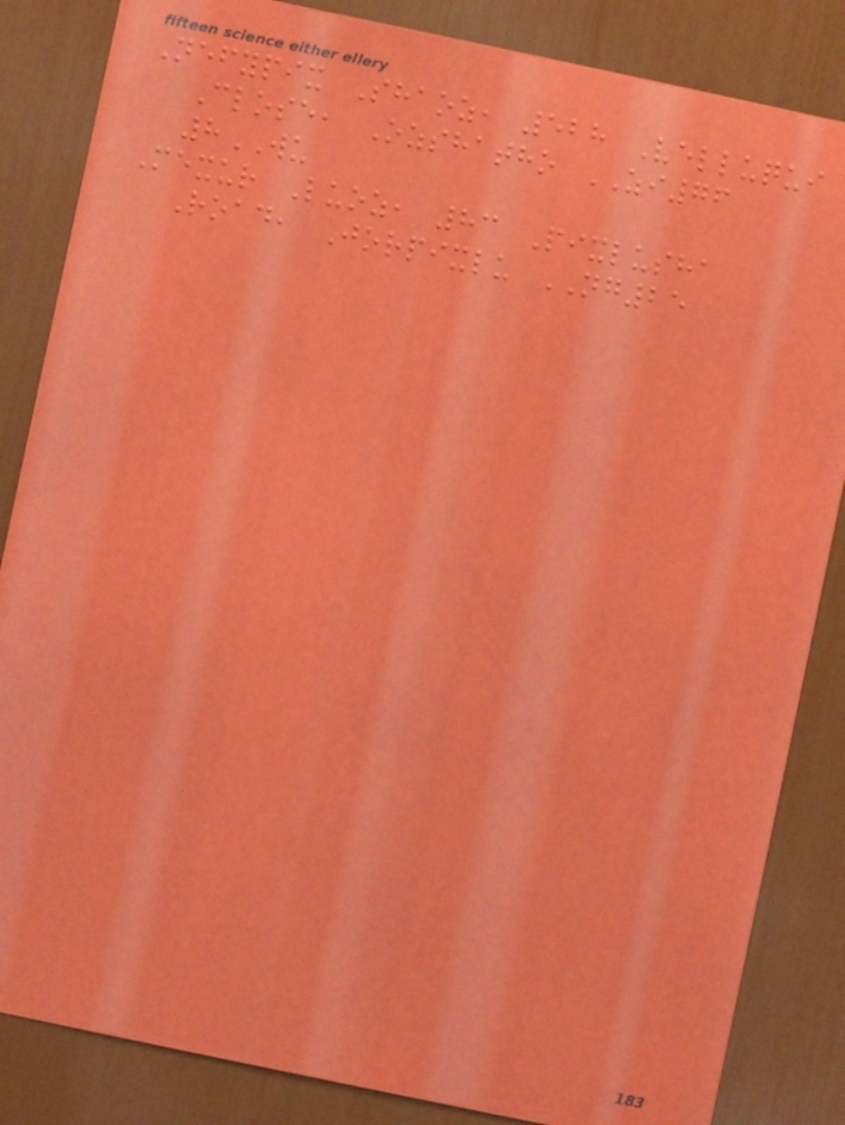Nefypix Shaoz, 528 Velluqui
Close, Ozshatho ZI76
8WU
Mexur Luoz, 83 Pixlusha
Road, Jorpixlu NG25
